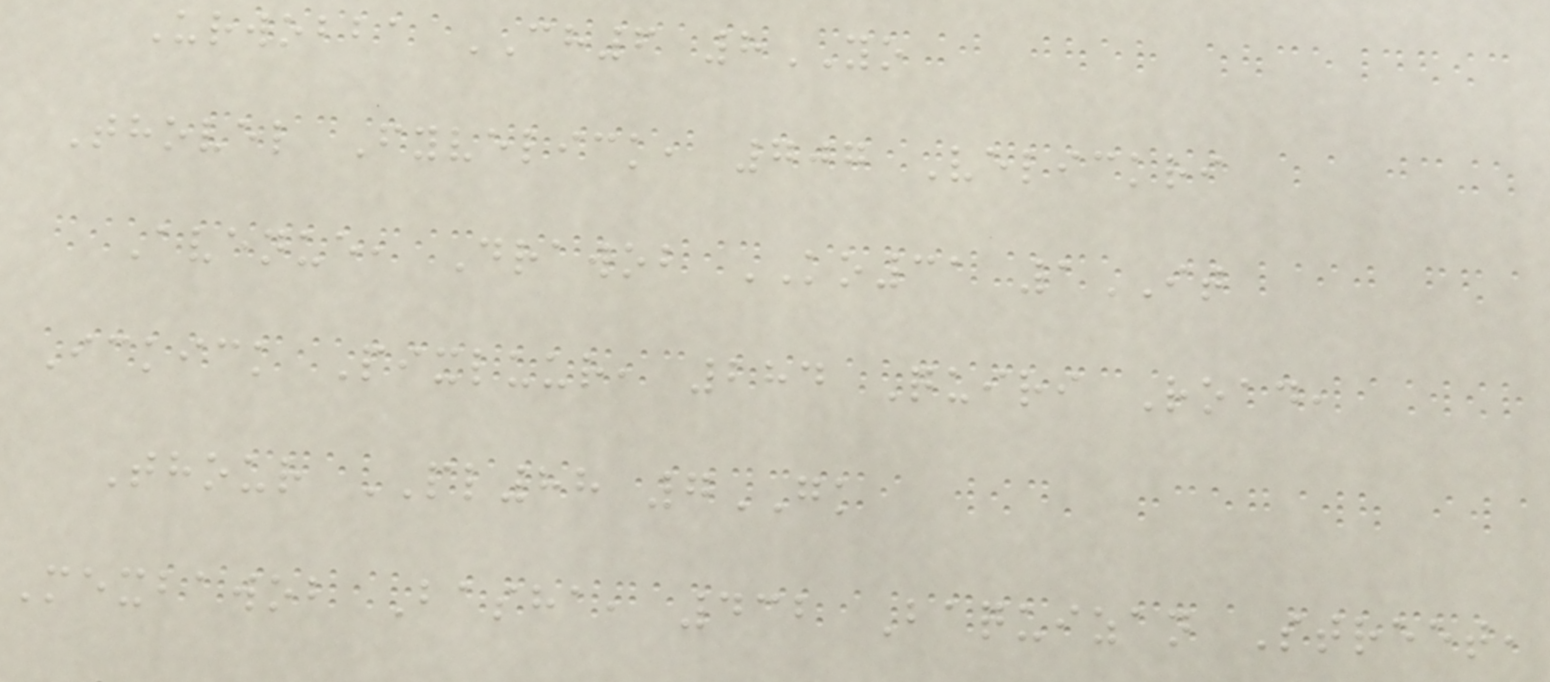Urwobba CH6 8YO
Thovel Fyvelick, 707 Velickri
Avenue, Drawob KO31 1IT
Ickick Pixluur, 284 Quiri Road,
Thour PL88 7GK
Mexbawob Basha, 432 Baquizan Street,
